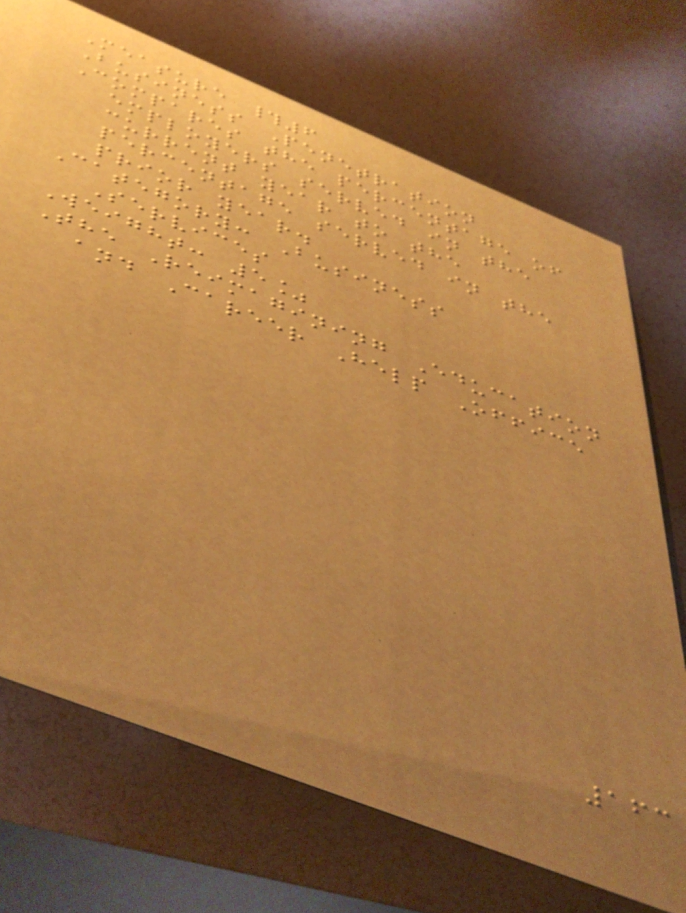Measure #6
Business Penetration
Compares the percentage of
employers served in the
current year to the
percentage served in the
prior year.
Category: Business
Services
Weight: 5%
The Reimagining Education
and Career Help Office
163
